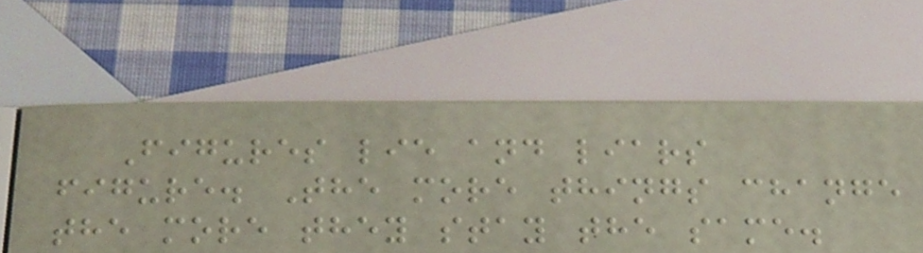Figures lie and liars
figure. The more things change
the more they stay the same.
